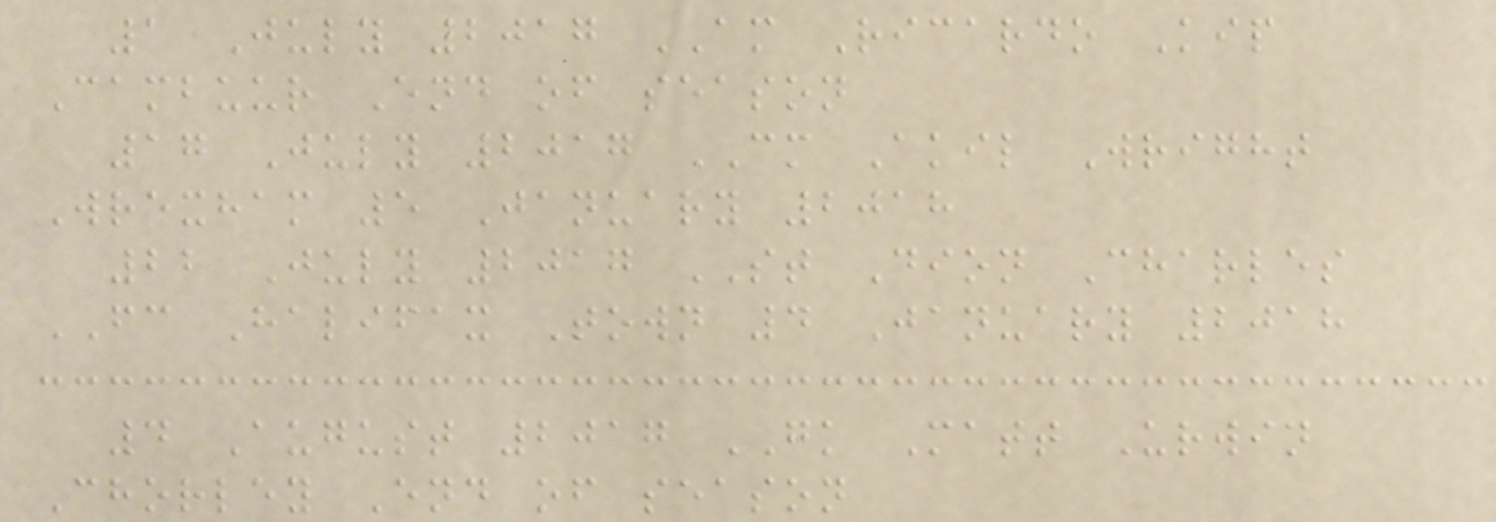1 July 2017 AM Ricardo Kip
Cambuur End of season
17 July 2017 CM Akil Wright
Wrexham 5 January 2018
22 July 2017 ST Dion Charles
FC Halifax Town 4 January 2018
4 August 2017 GK Matt Urwin
Chorley End of season
